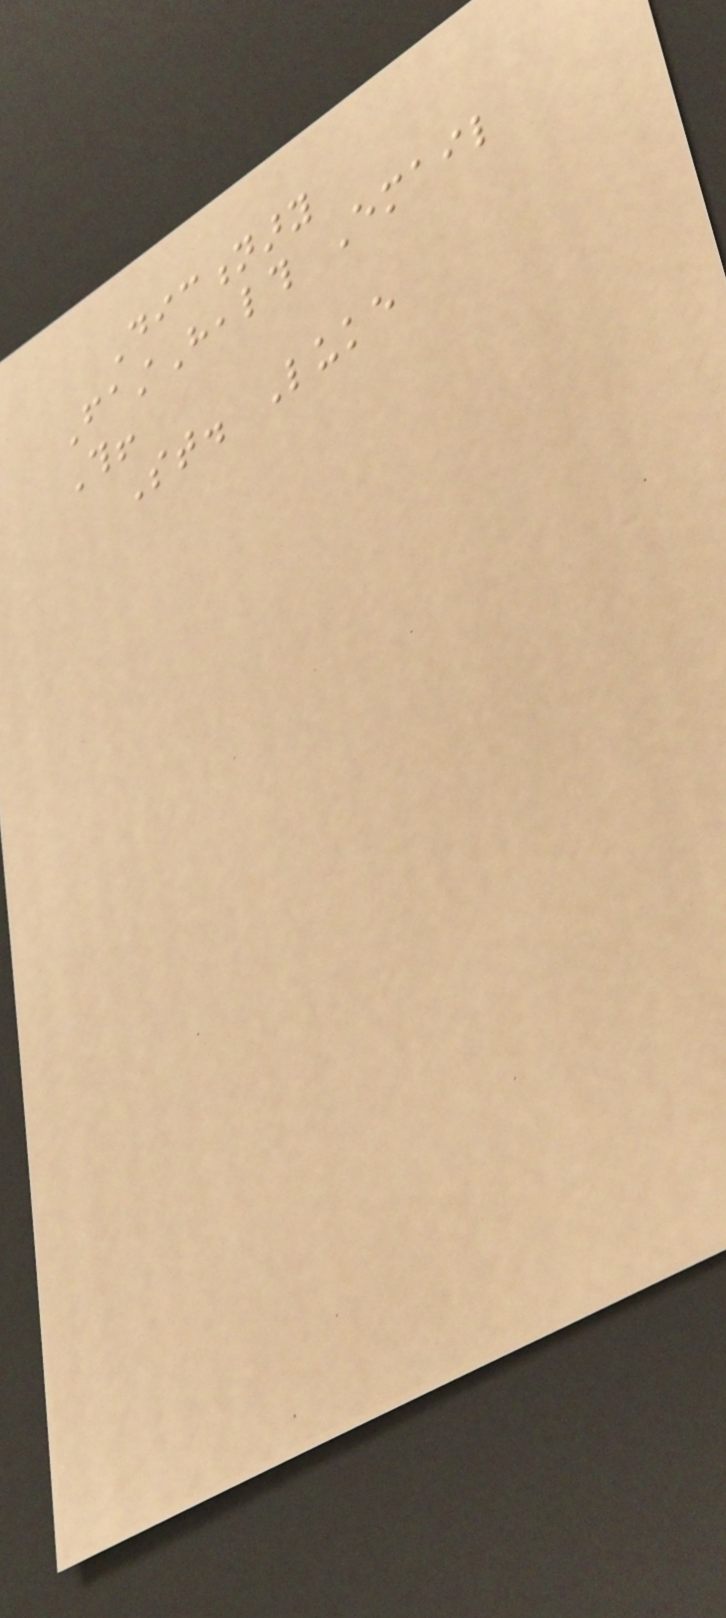Dictionary
FastHealth Email
This!
St. Luke
